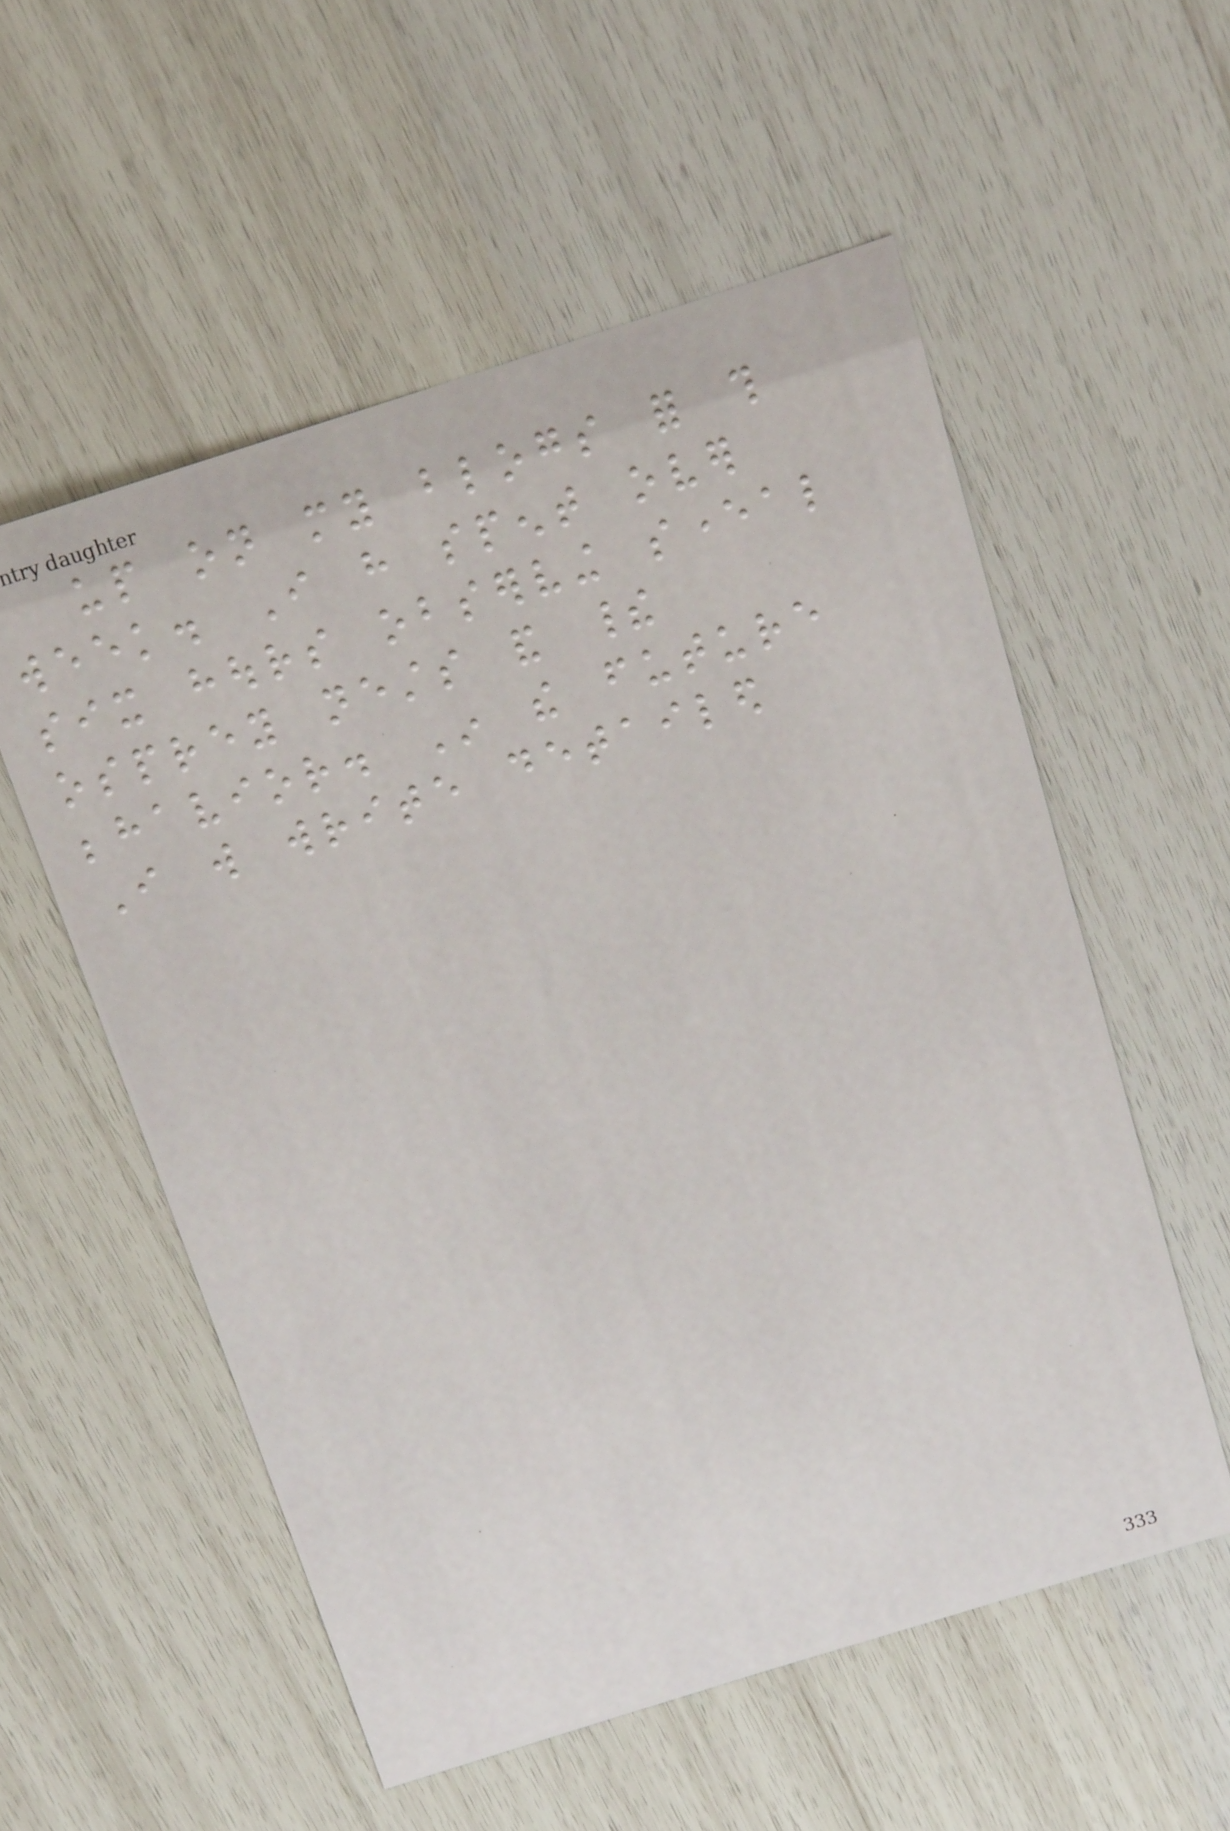up on my blogs for this
week. I have spent over
six hours observing several
osprey nests and their
behavior. In the future
I will write detailed
